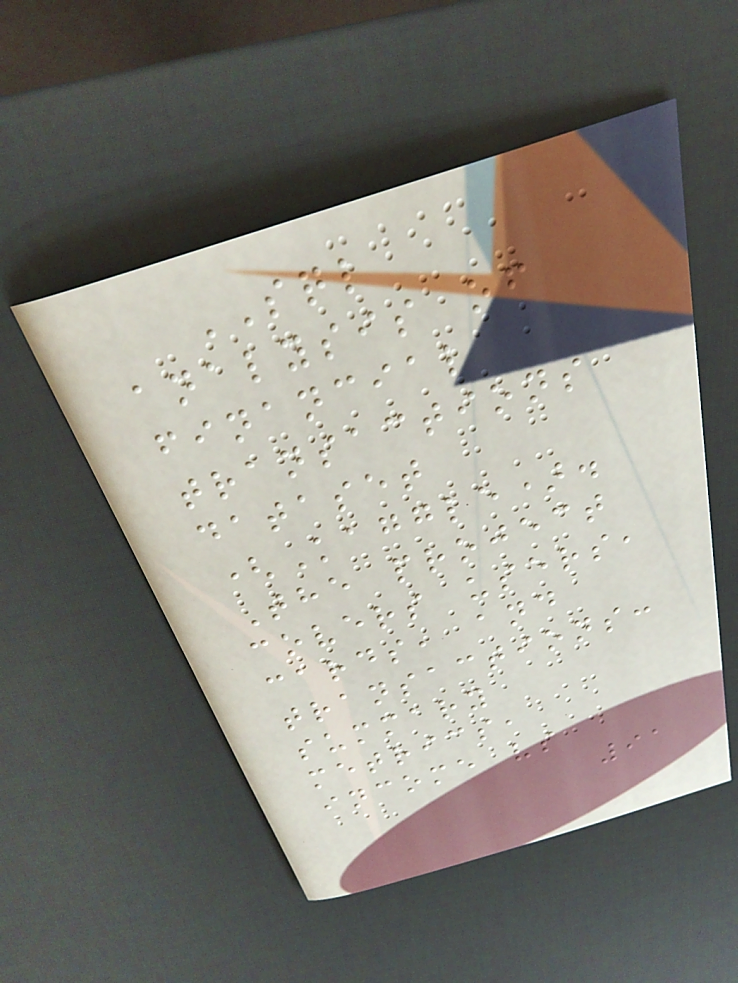SQL
analysis of
financial
transactions
dataset
(Kaggle).
The project
covers users,
cards, and
transactions:
summary
metrics,
income vs
91
